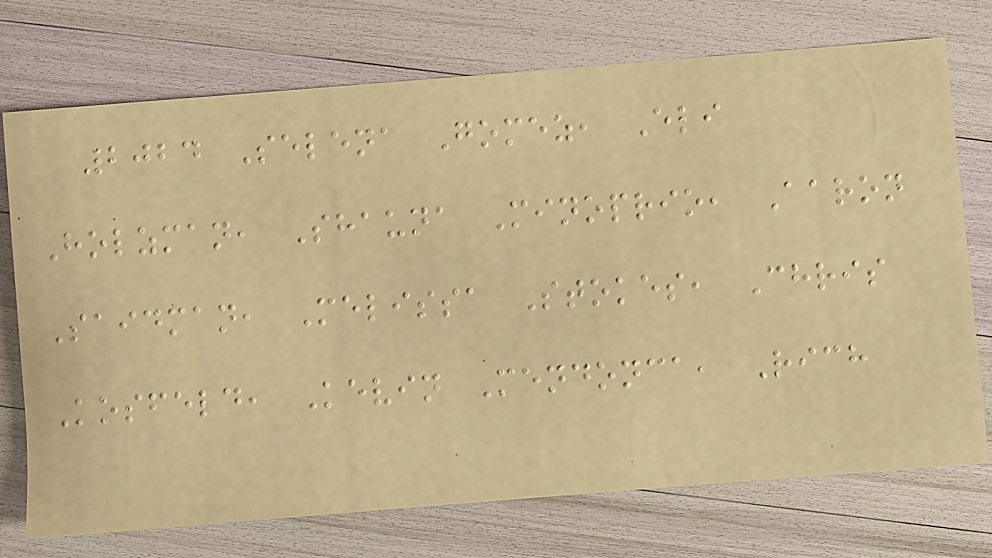2024 Selena Gomez, Eli
Holzman, Shauna Minoprio, Aaron
Saidman, Melissa Stokes, Chris
Kosfeld, Kevin Mendonca, Rich
